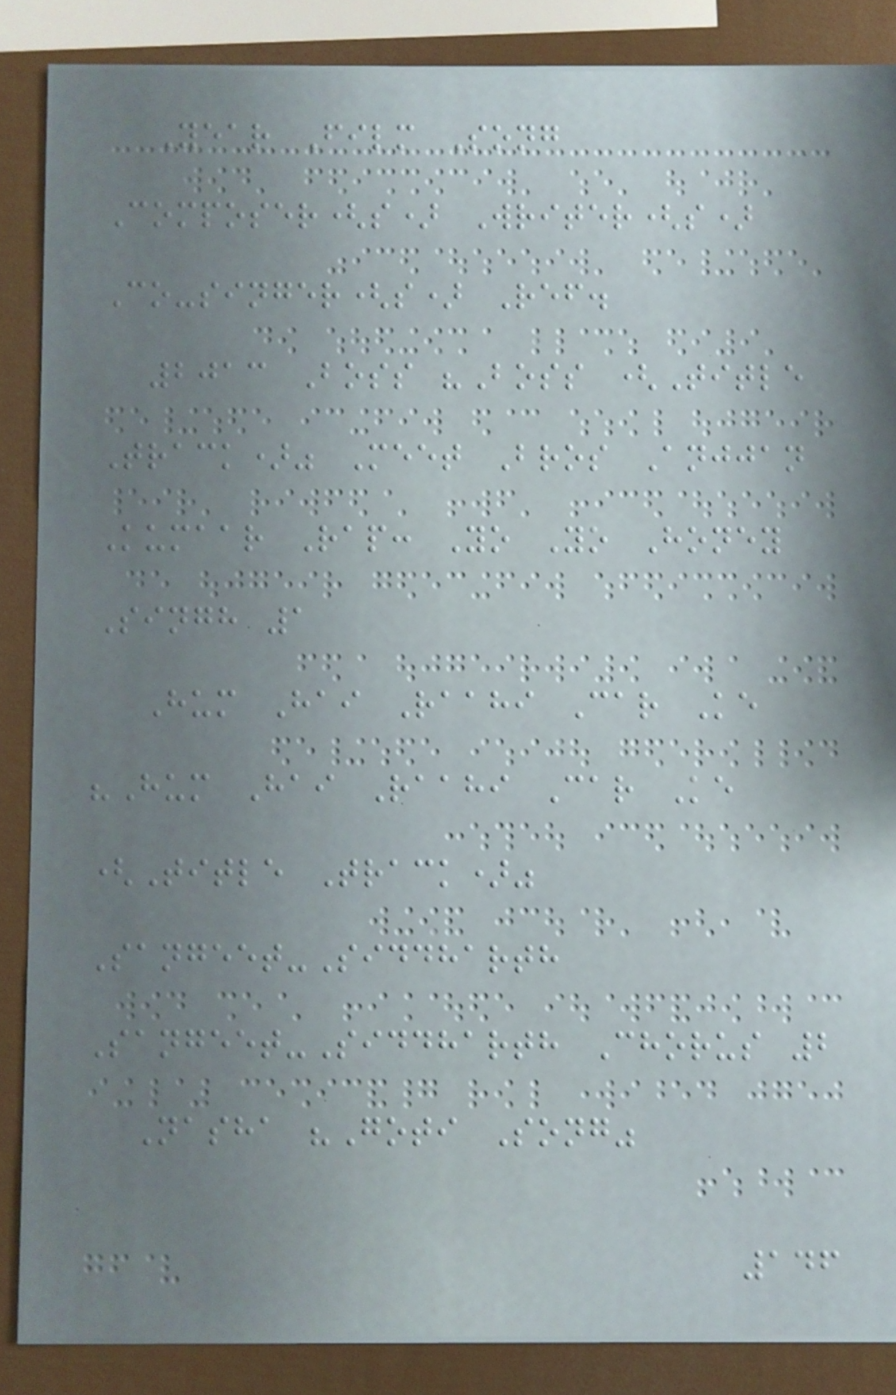Year Film Song
Composer(s) Writer(s)
Co-singer(s) Ref.
2013 Boss "Boss (Title
Track)" Meet Bros Anjjan
Kumaar Rap: Yo Yo Honey
Singh 1
Hum Hai Raahi Car Ke
"Hum Hai Raahi Car Ke
(Title Track)"
Sangeet-Siddharth
Sangeet-Siddharth Chorus 2
Nasha "Goti Song"
146
